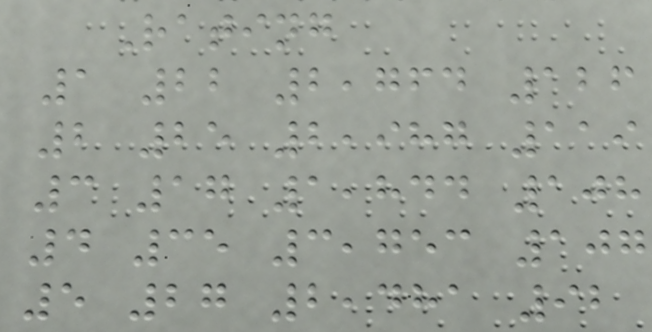Rating
1 22 2,764 126
2 25 2,987 119
3 17 1,844 108
4 35 3,753 107
5 27 2,481 92
